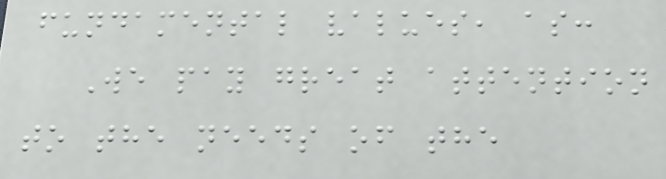fundamental values, as:
We pay great attention
to the needs of the
